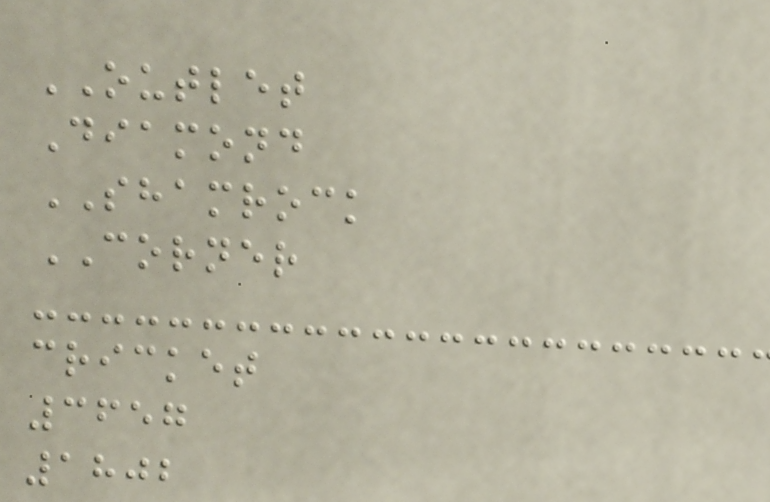OUTLET
Diamond
SHAMROCK
CORNER
cricket
3657
1802
